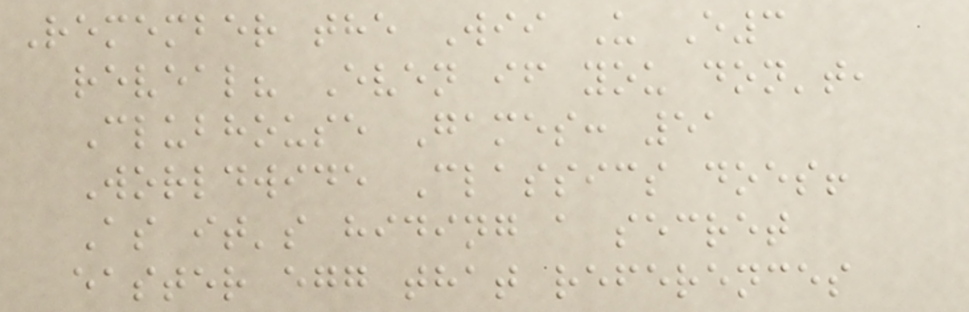Remember the Wii U E3
reveal? Even if you don't,
Clubhouse Games: 51
Worldwide Classics does!
As it's hiding a secret
easter egg that references
